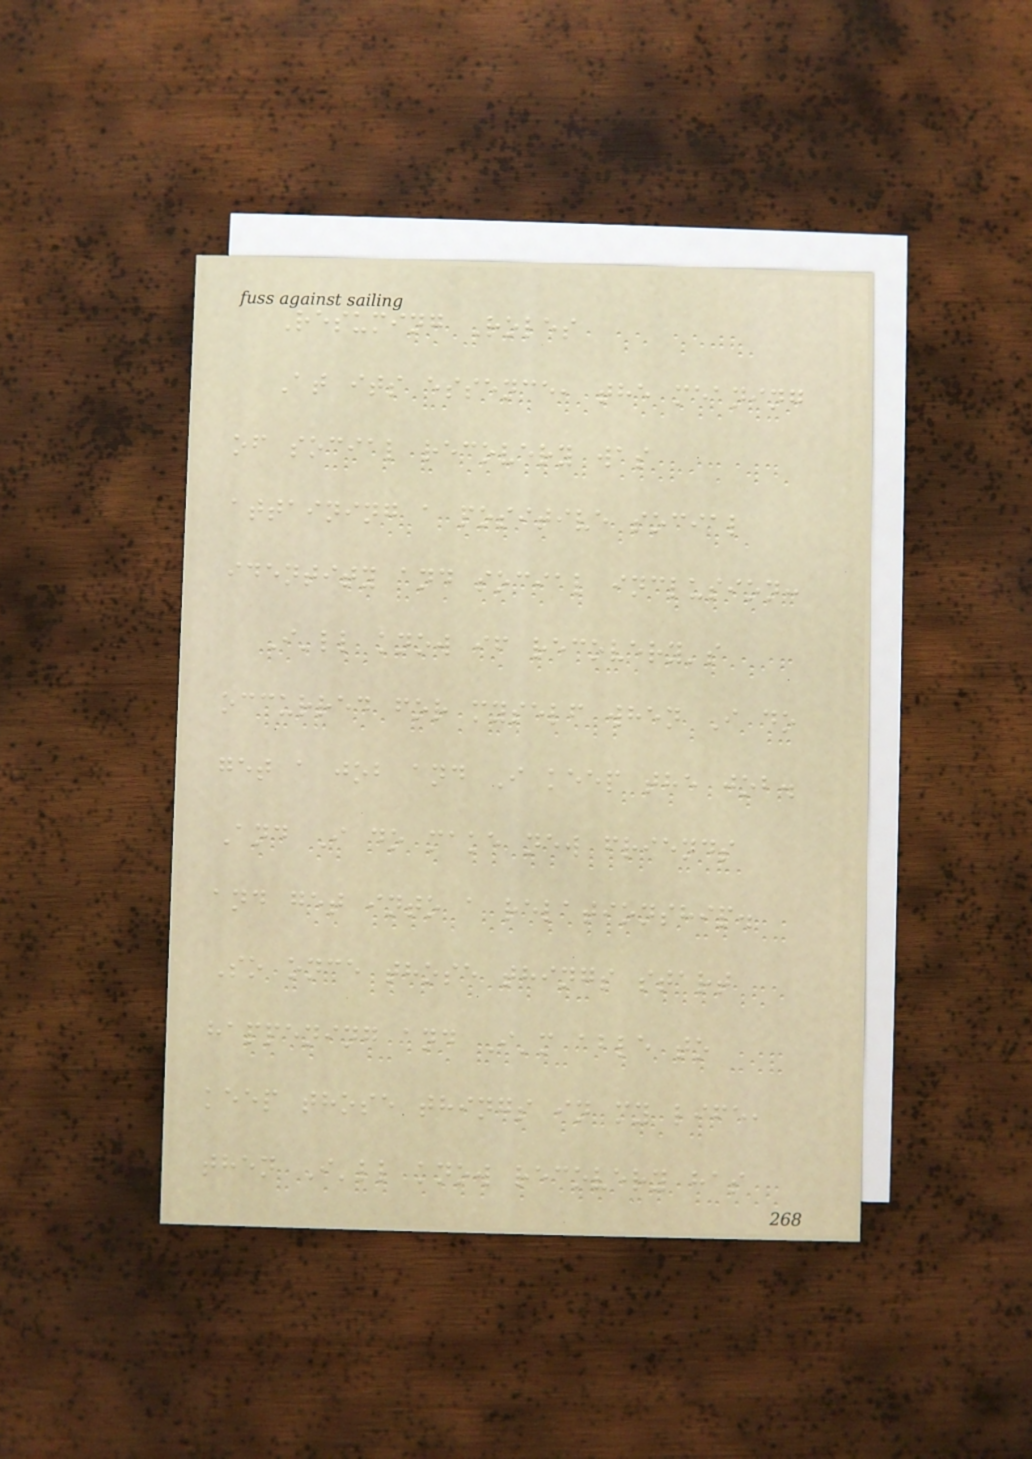Resuming Roles
At its essence, the meaning
of social recovery was
attaining a positive social
identity and social inclusion:
I'll know if recovery's
occurred for myself when I do
get a job and I keep the job.
And I do make new friends
and get into a relationship.
So once those things start
happening and I'm able to
keep those things in my life,
then I'll know recovery has
